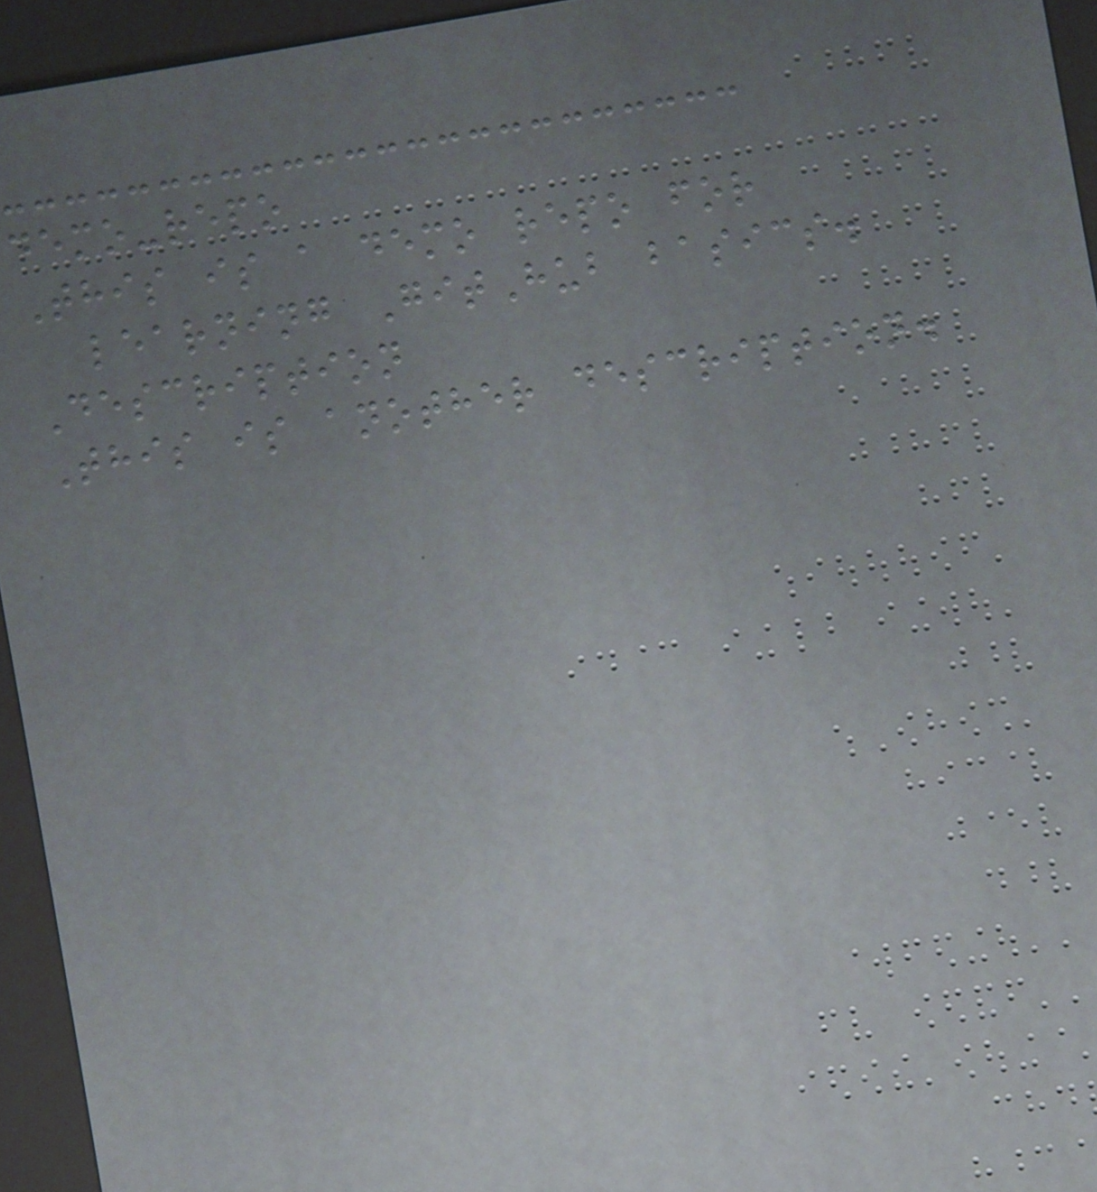demo-repo
This is a demo repo for
learning GitHub basics.
Description
This is another description.
